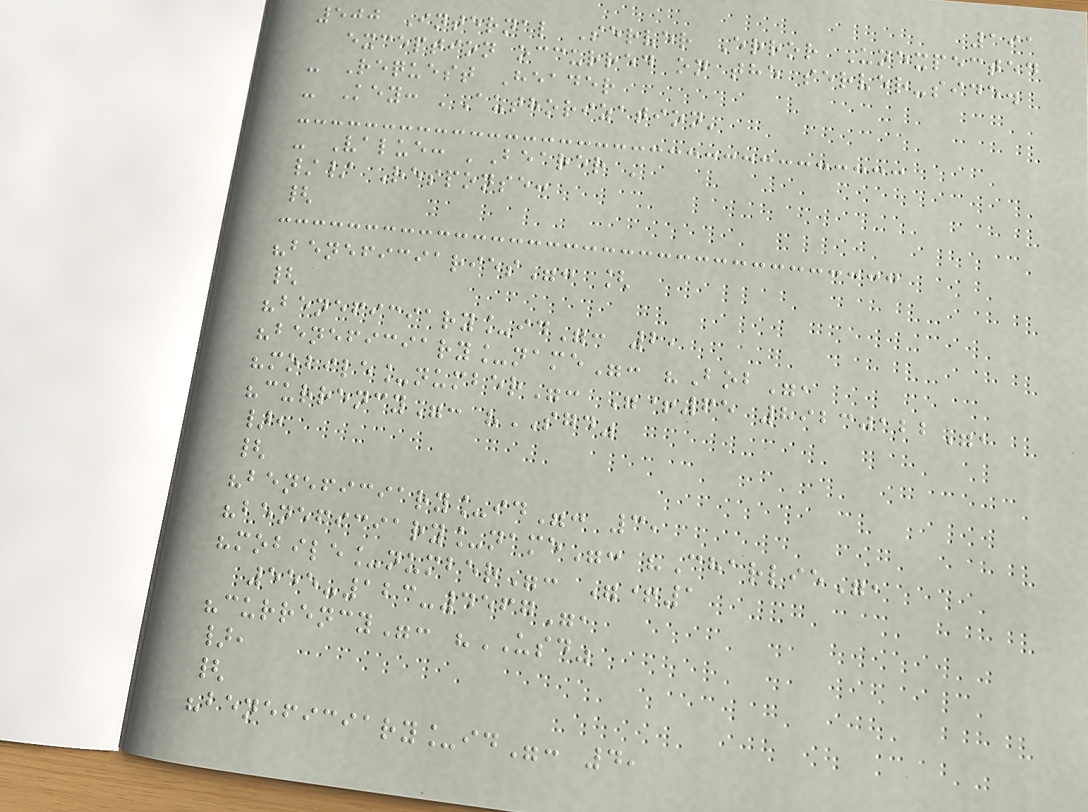191
500 Internal Server Error Unexpected
exception occurred on the server-side.
- Request Header
- Key: 'Authorization'
- Value: 'Bearer '
// Response:
{
"beneficiaries": [
{
"beneficiary_id": 2,
"beneficiary_name": "Bob",
"mobile_number": "+65 89230122",
"currency": "SGD"
},
{
"beneficiary_id": 3,
"beneficiary_name": "Charlie",
"mobile_number": "+1
555-123-4567",
"currency": "USD"
},
{
"beneficiary_id": 4,
